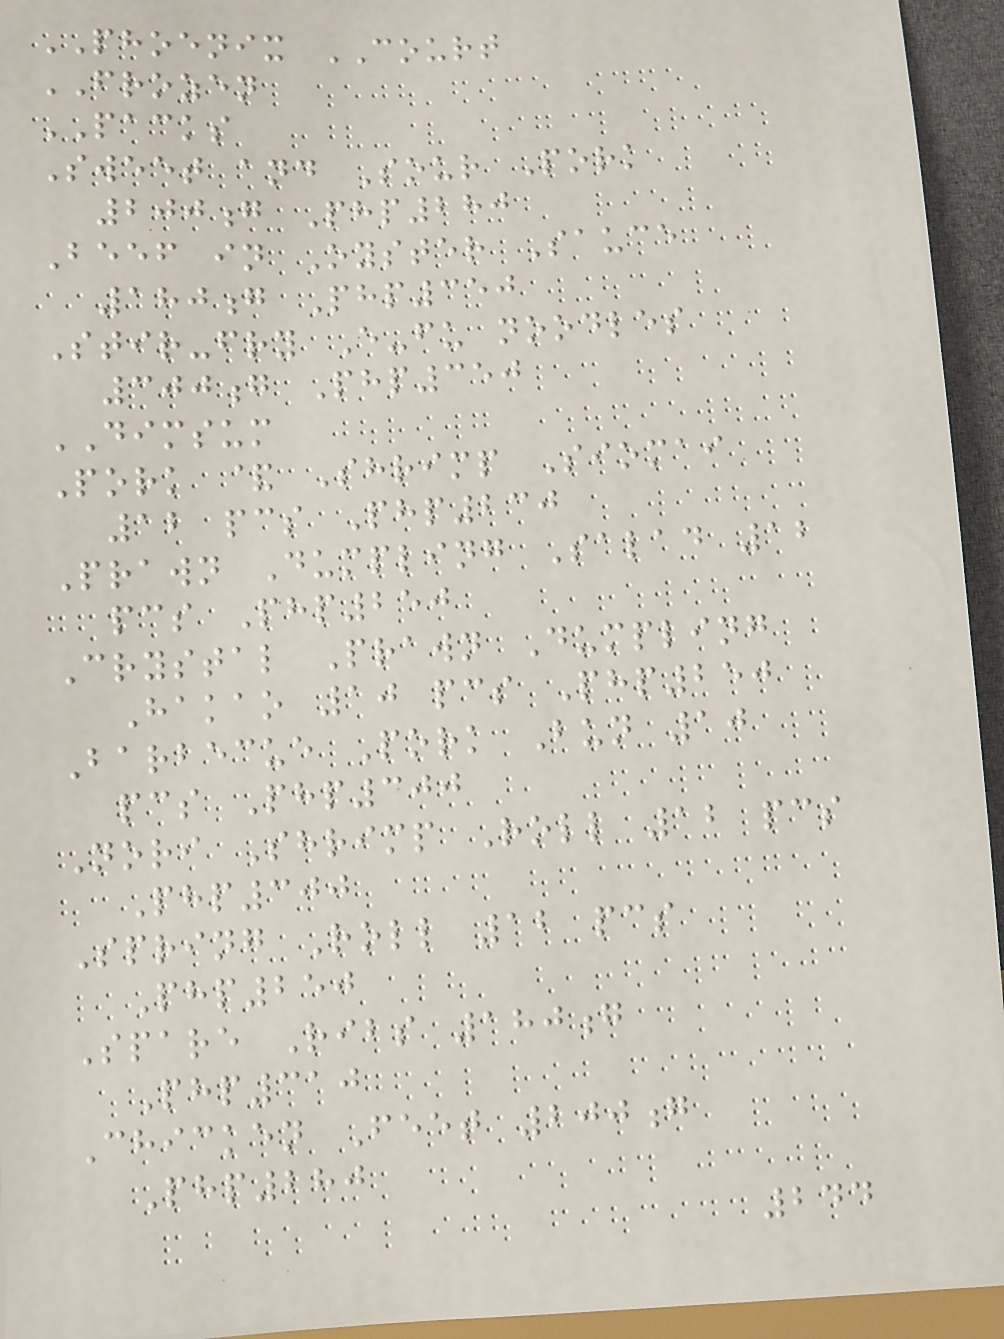PHOENIX COURT
FROZEN
PACKS
Sweet and Sour Pork
200g Php280
Beef in Oyster Sauce
180g Php350
Stir-fry E-fu noodles
300g Php350
DIMSUM
Pork & Shrimp Siomai
12 pcs Php230
Prawn Dumpling Salad 12
pcs Php250
Crystal Prawn Dumpling
Hakao 10 pcs Php250
Barbecue Pork Bun 10
pcs Php300
Nori Shrimp Roll 12 pcs
Php300
Spring Roll 12 pcs
Php250
Spare Ribs 180g
Php310
Chicken Feet 200g
Php280
244
